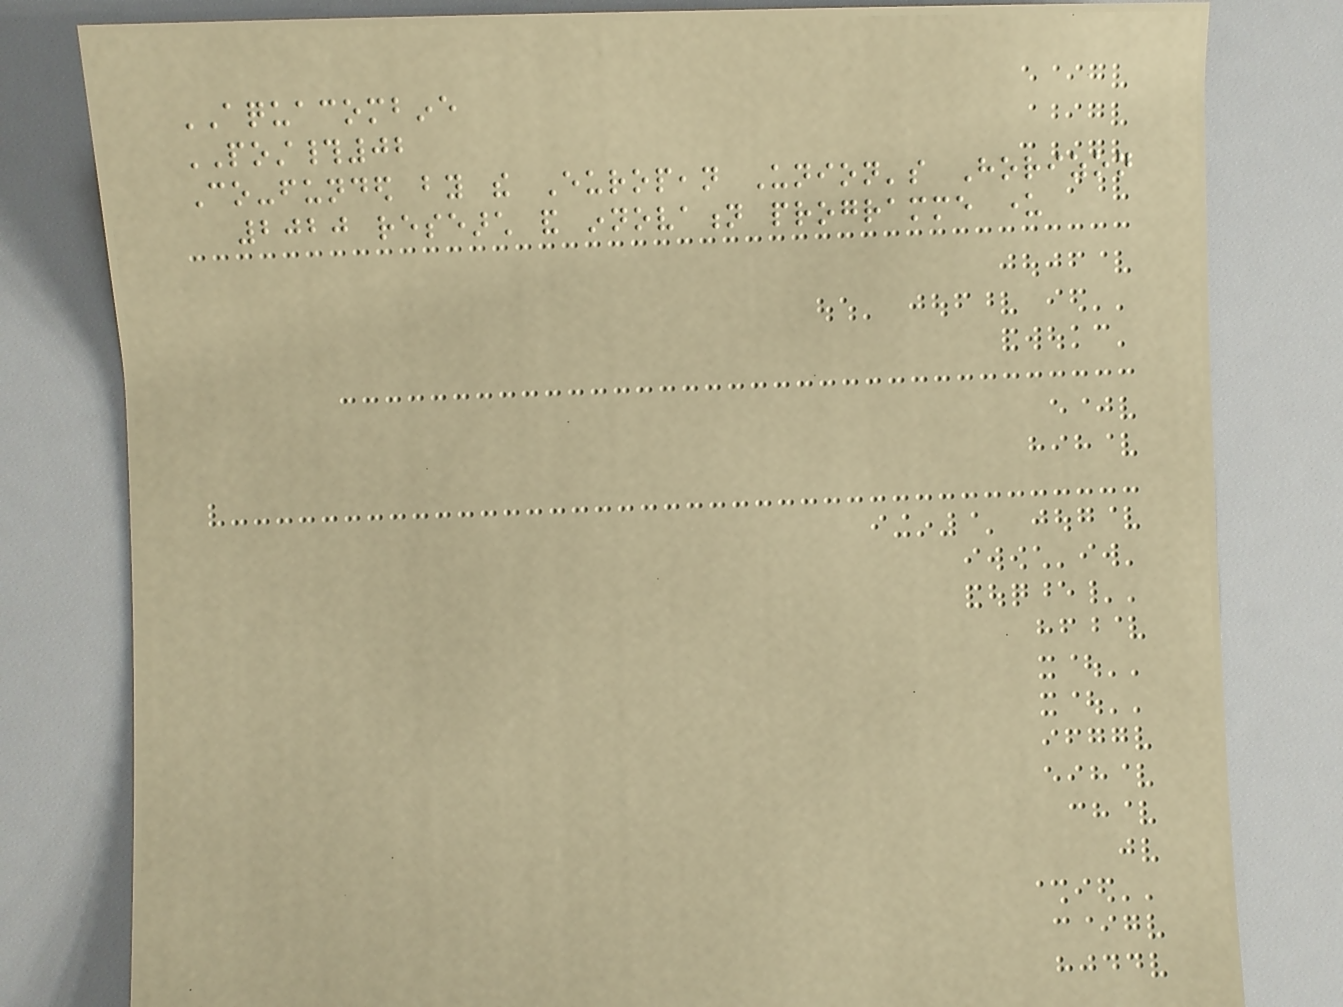AQUACOMBINE
POST#02
Co-funded by the European Union's Horizon
2020 research and innovation programme under
